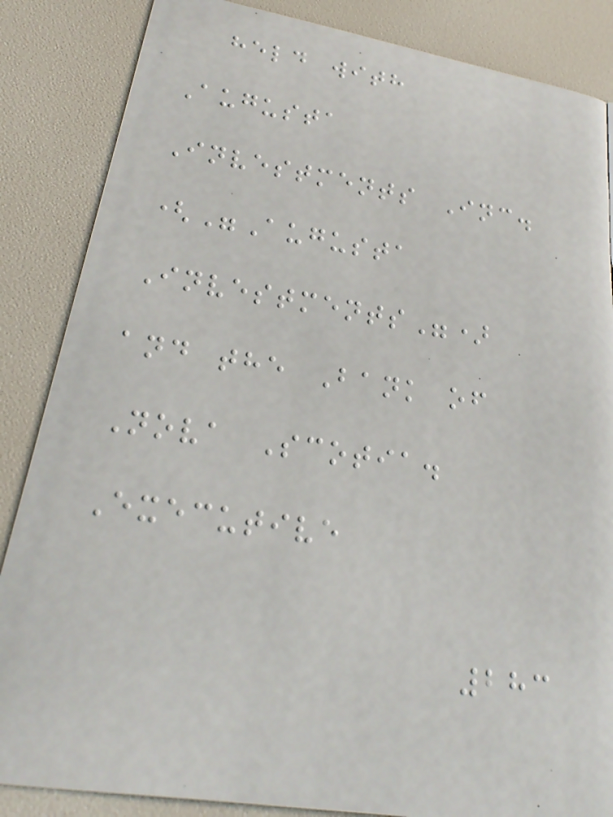held with
Augusta
Investments Inc.
("Augusta
Investments")
and the Bank of
Nova Scotia.
Executive
283
